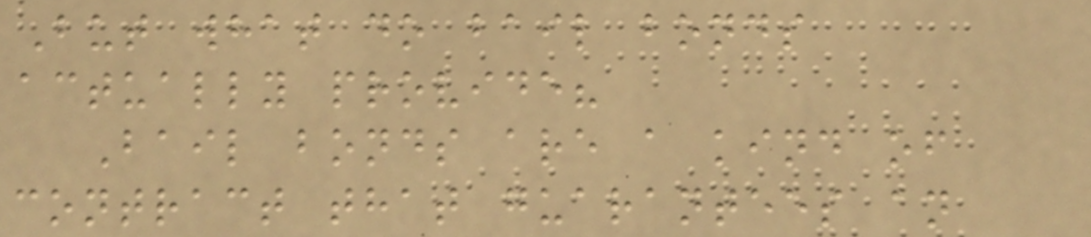But what do bail bonds
actually provide?
Bail bonds are a kind of
contract that guarantees an
